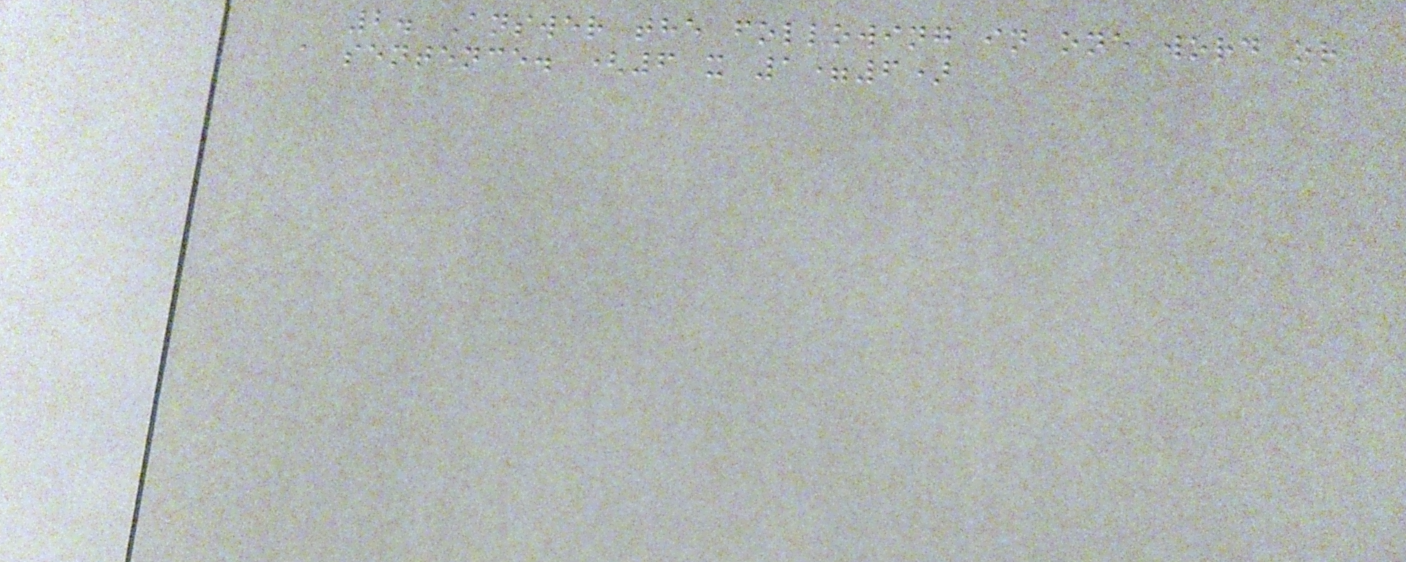2. Answer the following in one word or
a sentence. (6 x 1=6)
